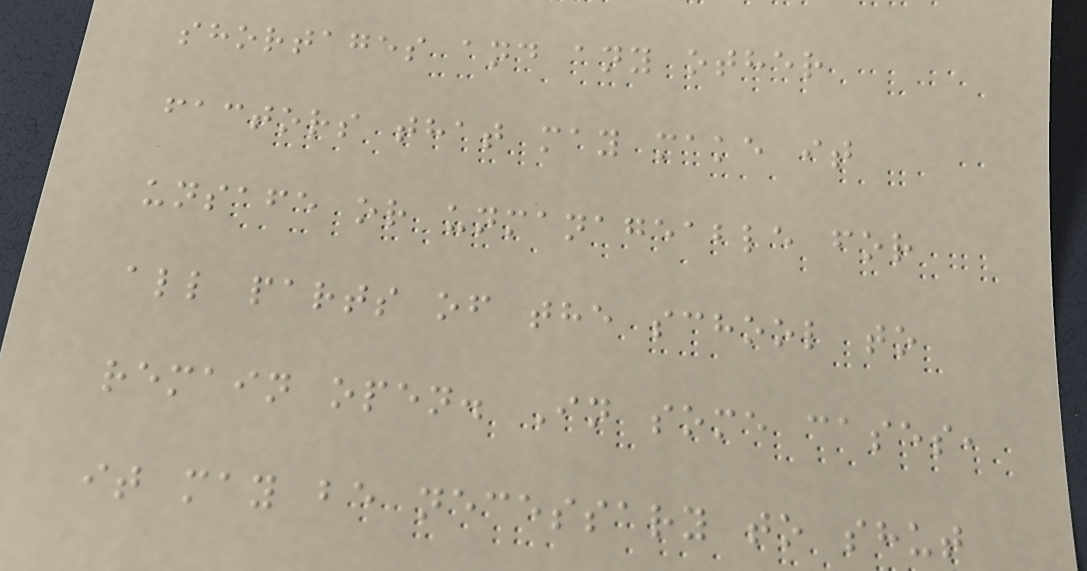shortages and any other
factors that may make it
unsafe or unmanageable for
all parts of the school to
remain open. In some cases,
it may be necessary to shut
